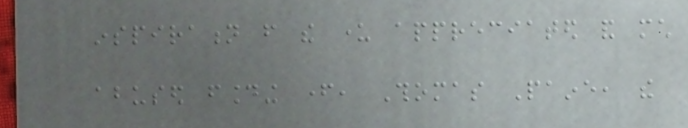inspiration from the under appreciated and much
abused founding father, Thomas Paine, the
